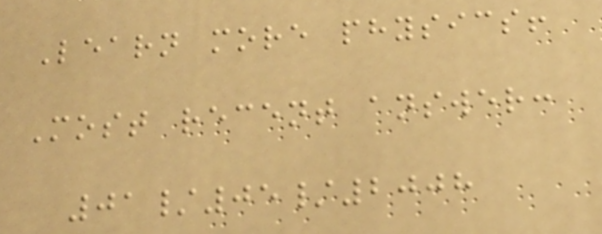Learn more physics!
Most recent answer:
01/05/2008
